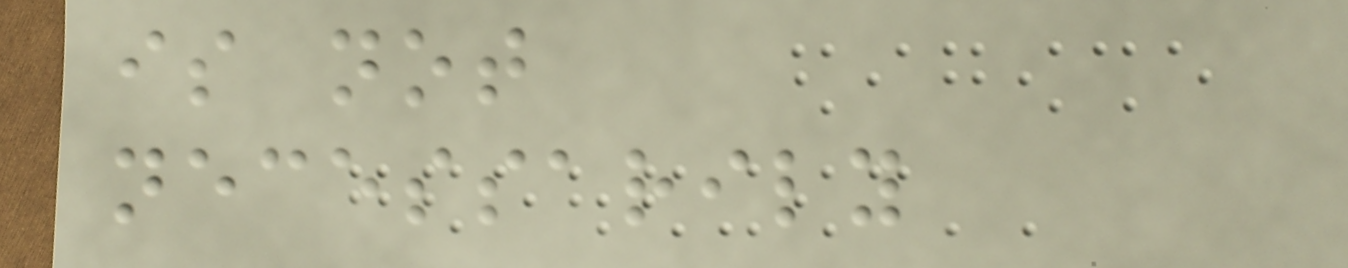is not
necessarily
